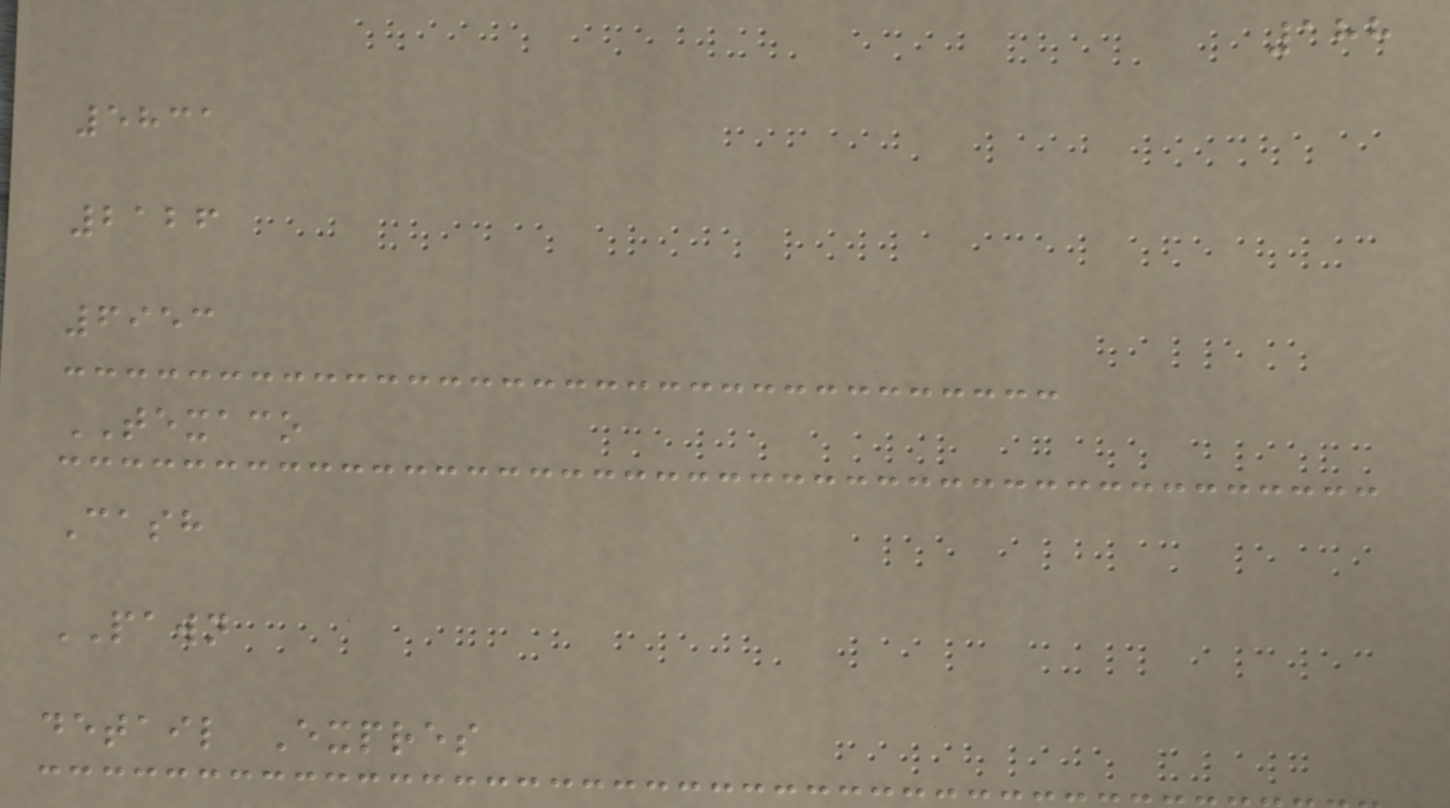188
5831
2126
6953
TEXACO
Cash
PAWN
detail Expres
